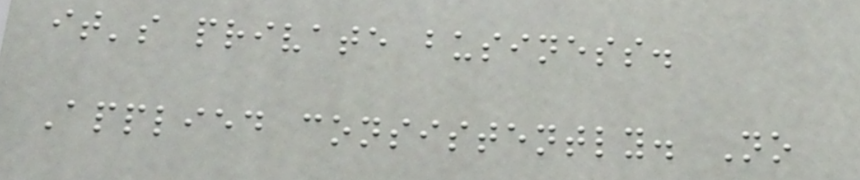it's private business.
Applied consistently. No
